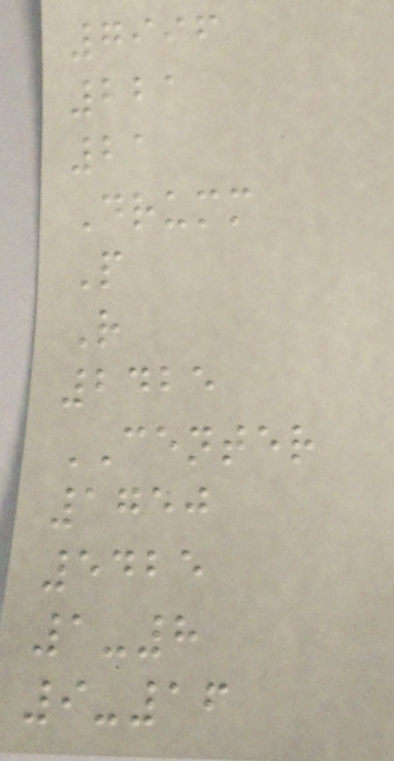7996
221
21
Drumm
P
R
2425
CENTER
1750
5425
1-8
9-16
